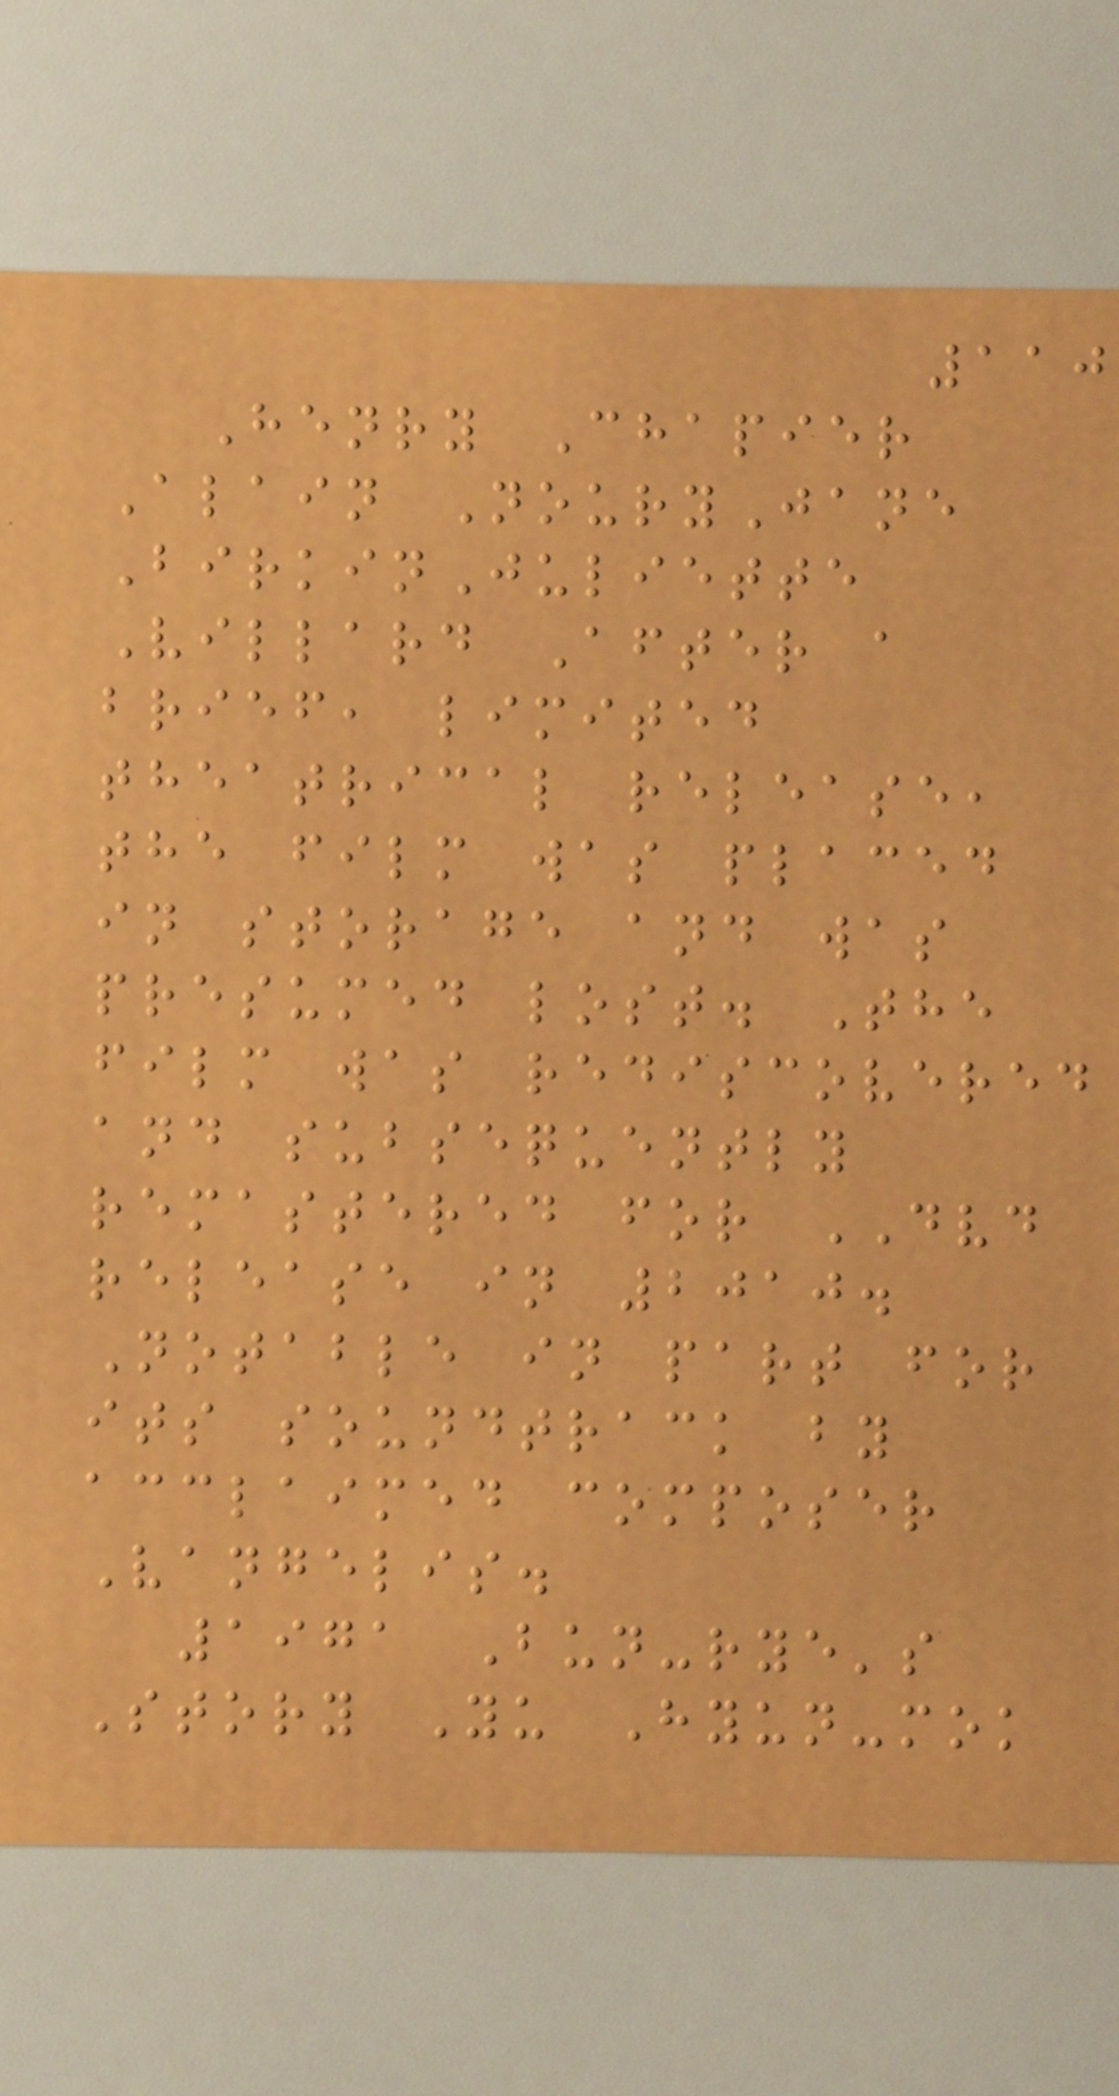110
Henry Chapier
Alain NouryJane
BirkinJuliette
Villard After a
brief, limited
theatrical release,
the film was placed
in storage and was
presumed lost. The
film was rediscovered
and subsequently
remastered for DVD
release in 2010.
Notable in part for
its soundtrack by
acclaimed composer
Vangelis.
1971 Bun-rye's
Story Yu Hyun-mok
